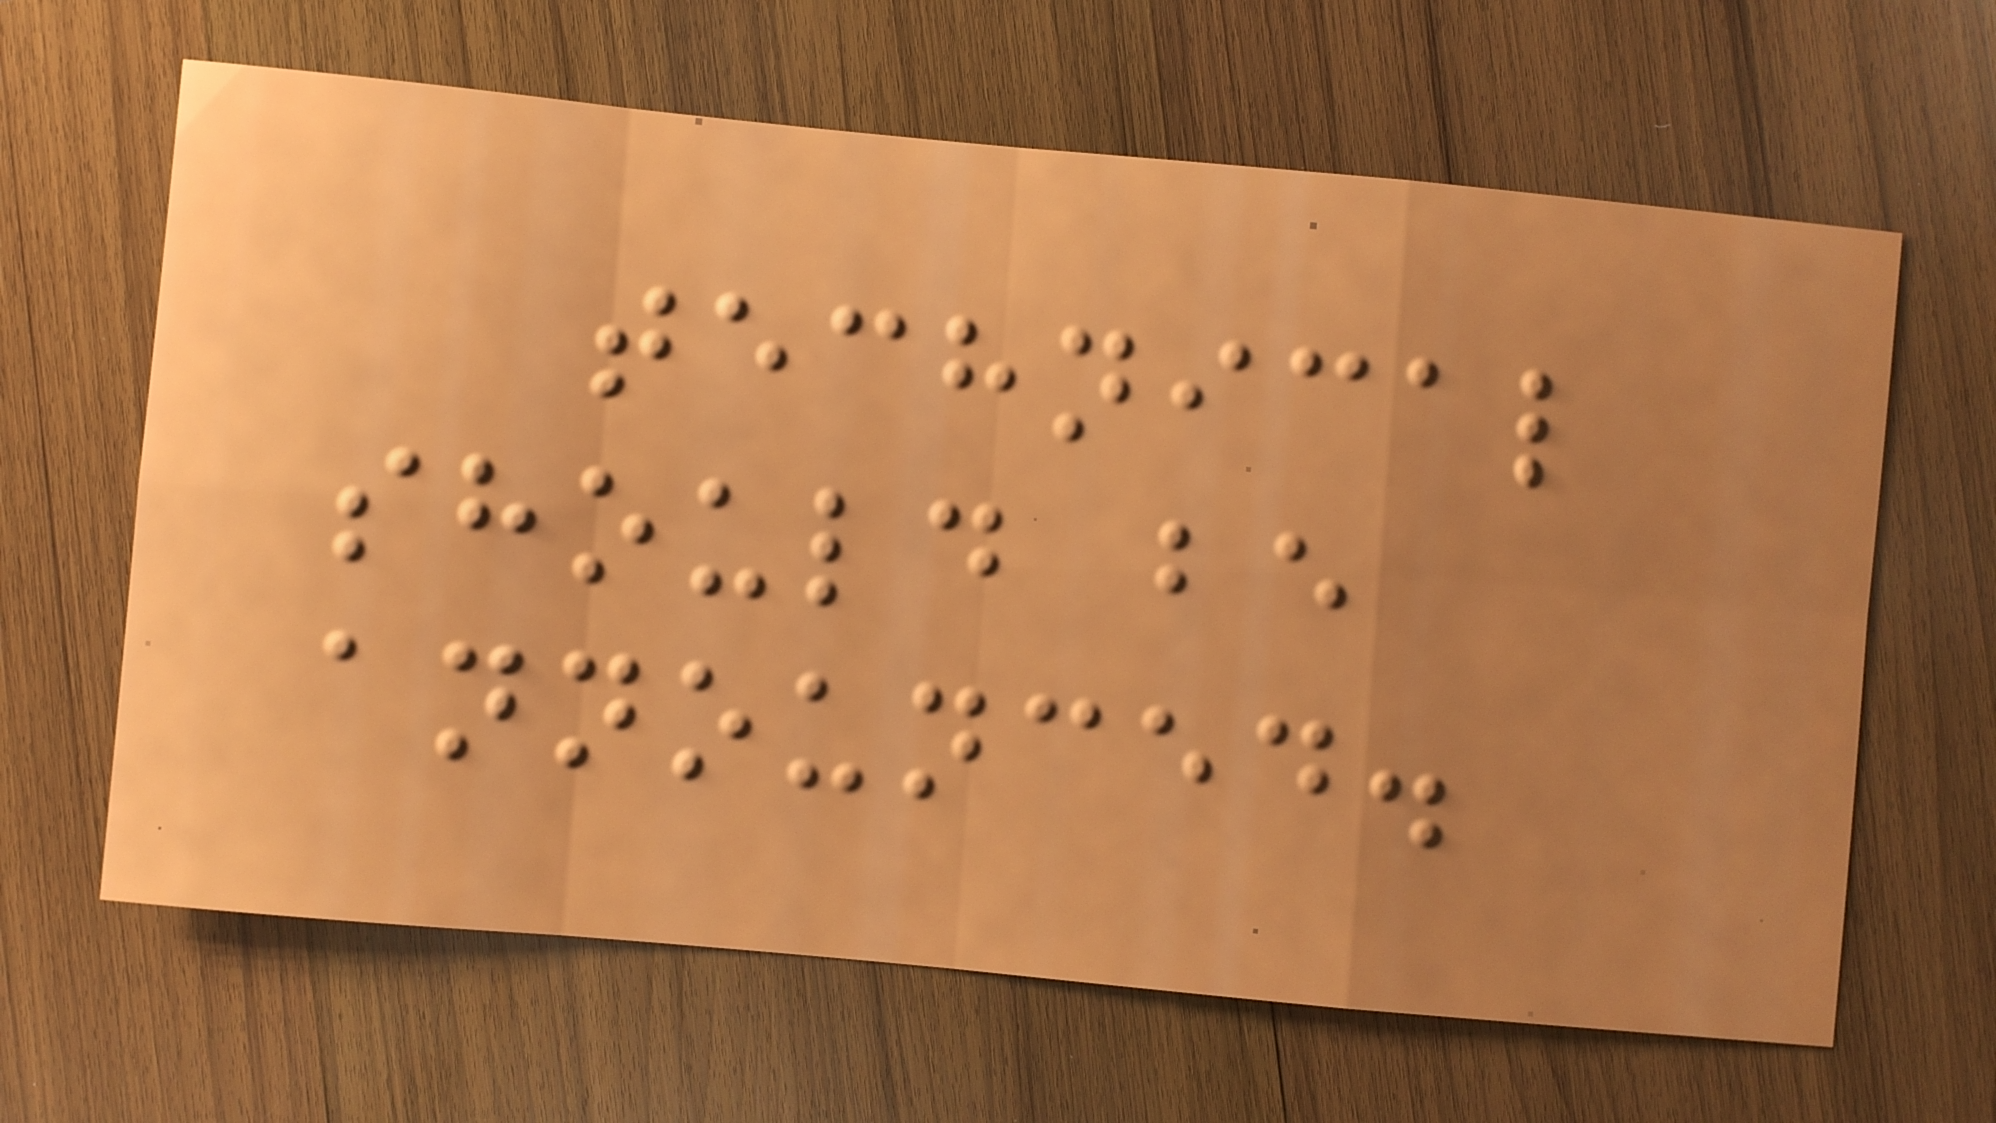technical
should be
announced.
